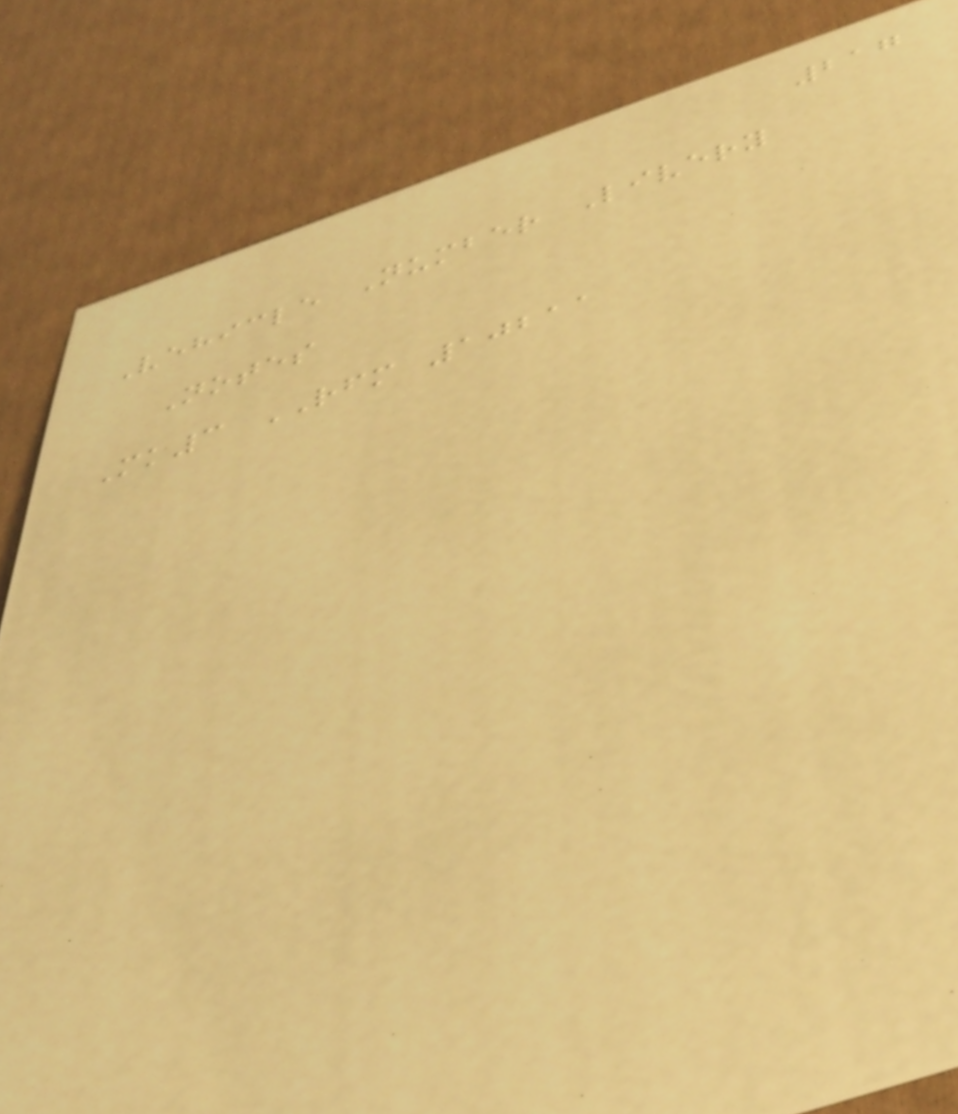217
Vehicle Number Livery
Notes
Mk3 RFM 10211
